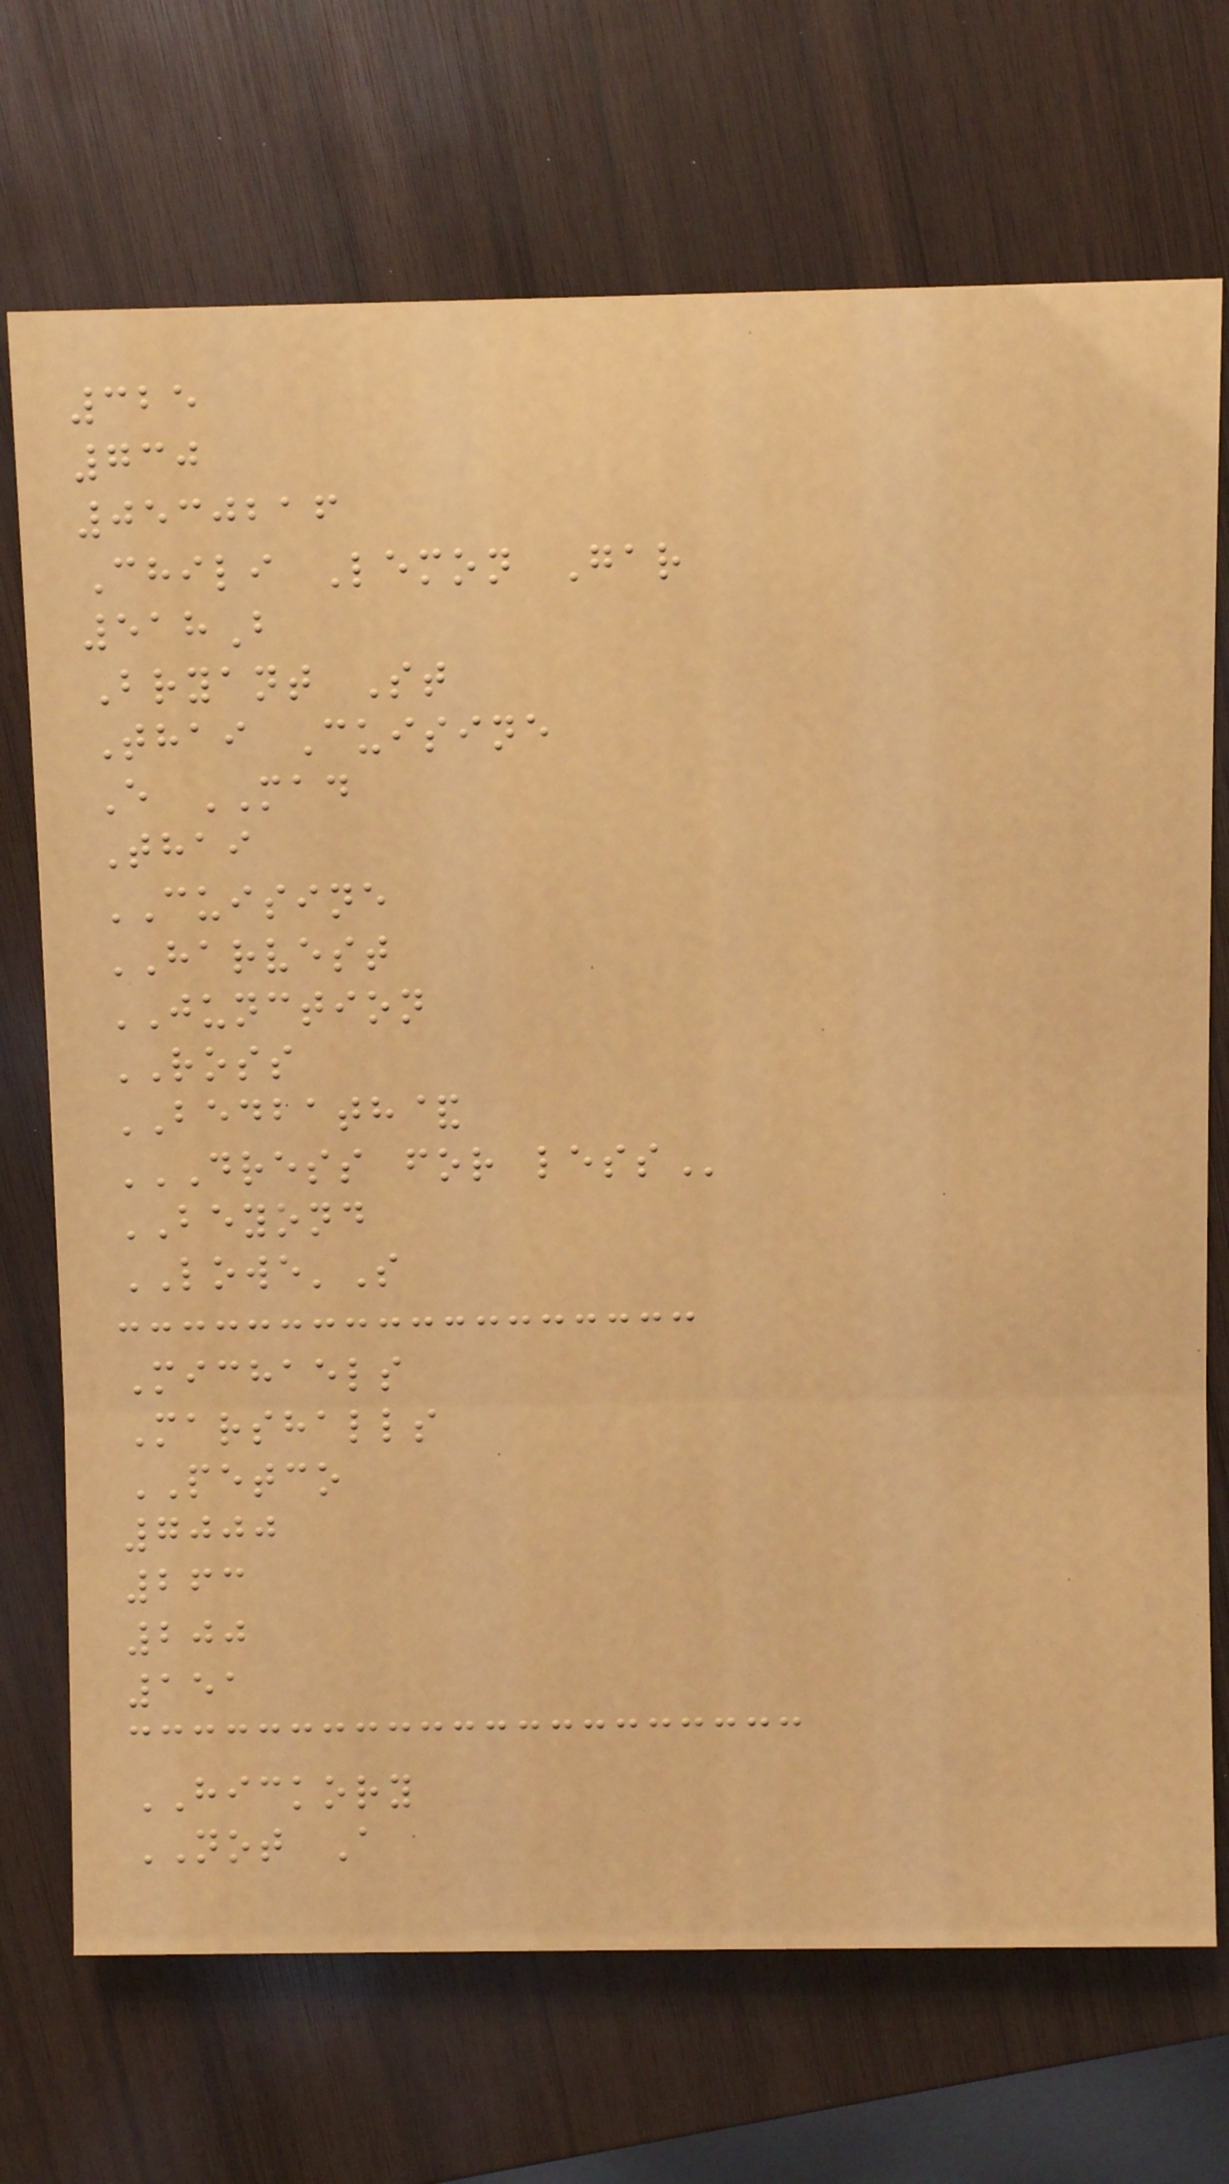325
730
0530216
Chili Lemon Gar
518B
Bryant St
Thai Cuisine
E MAD
Thai
CUISINE
HARVEST
JUNCTION
ROSS
BEDBATH&
DRESS FOR LESS
BEYOND
LOWE'S
Michaels
Marshalls
PETCO
7000
263
200
151
HICKORY
NOT A
